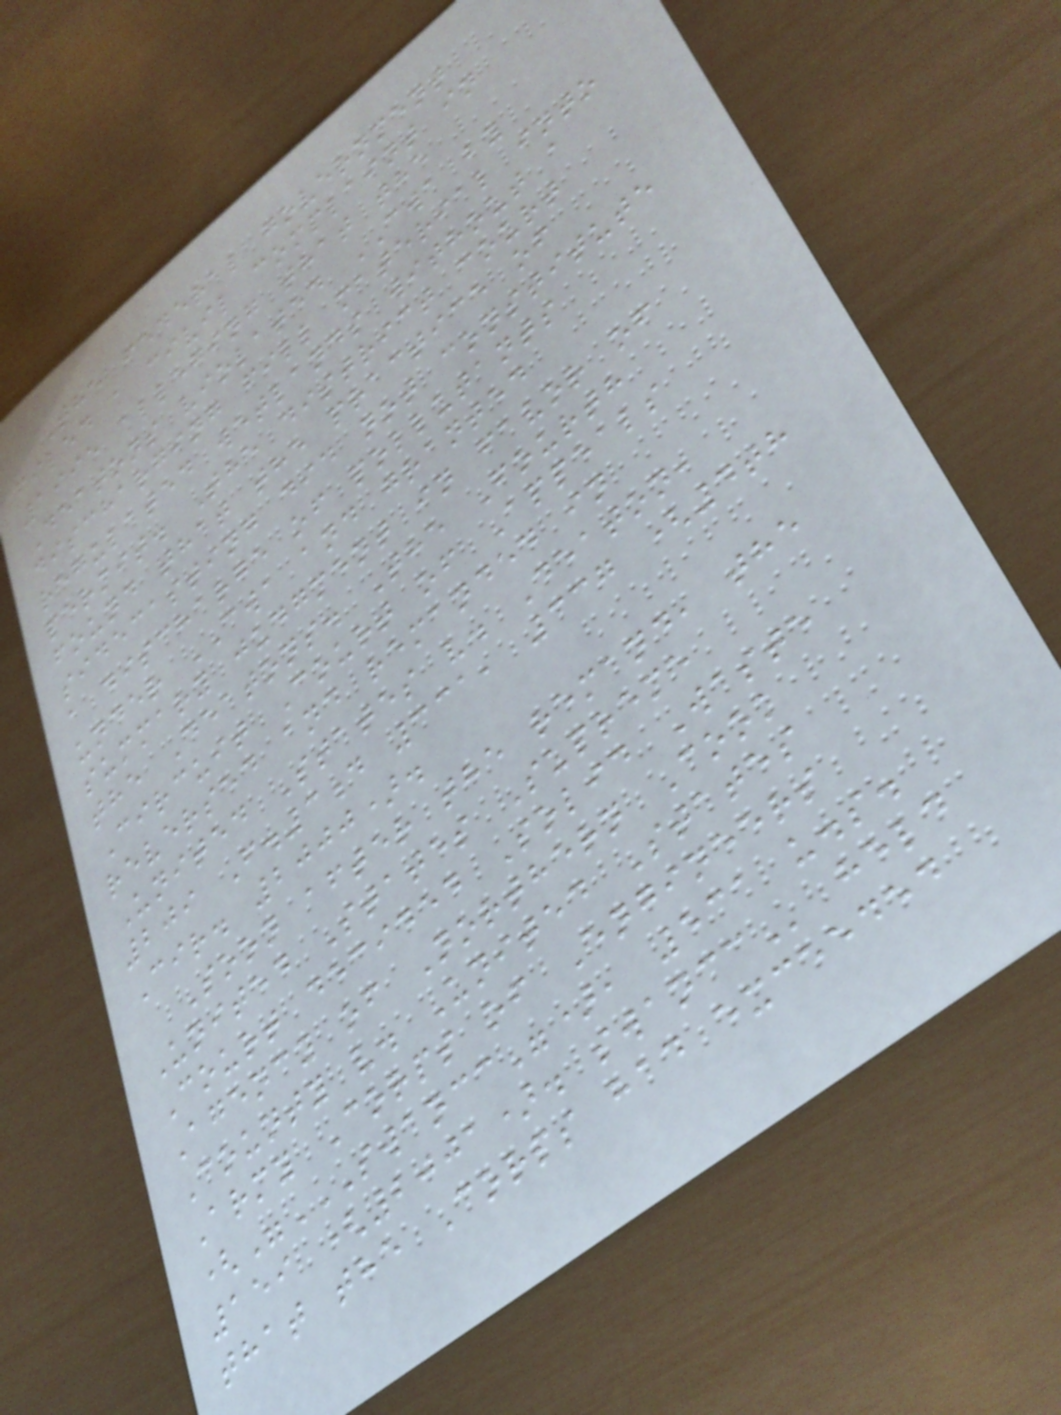The federal government
filed a civil complaint in
1995 alleging that the
Deatons violated CWA by
discharging fill material into
regulated wetlands without a
permit. The district court
found that the practice of
sidecasting did not constitute
a discharge of pollutants
under CWA and granted
summary judgment in favor of
the Deatons. The Fourth
Circuit Court of Appeals
reversed and remanded in
United States v. Deaton,
209 F.3d 331, 337 (4th
Cir. 2000).
Soon after the remand, the
United States Supreme
Court decided Solid Waste
Agency of Northern Cook
County v. United States
Army Corps of Engineers
("SWANCC"), 531 U.S.
159 (2001). SWANCC held
that the Corps had exceeded
